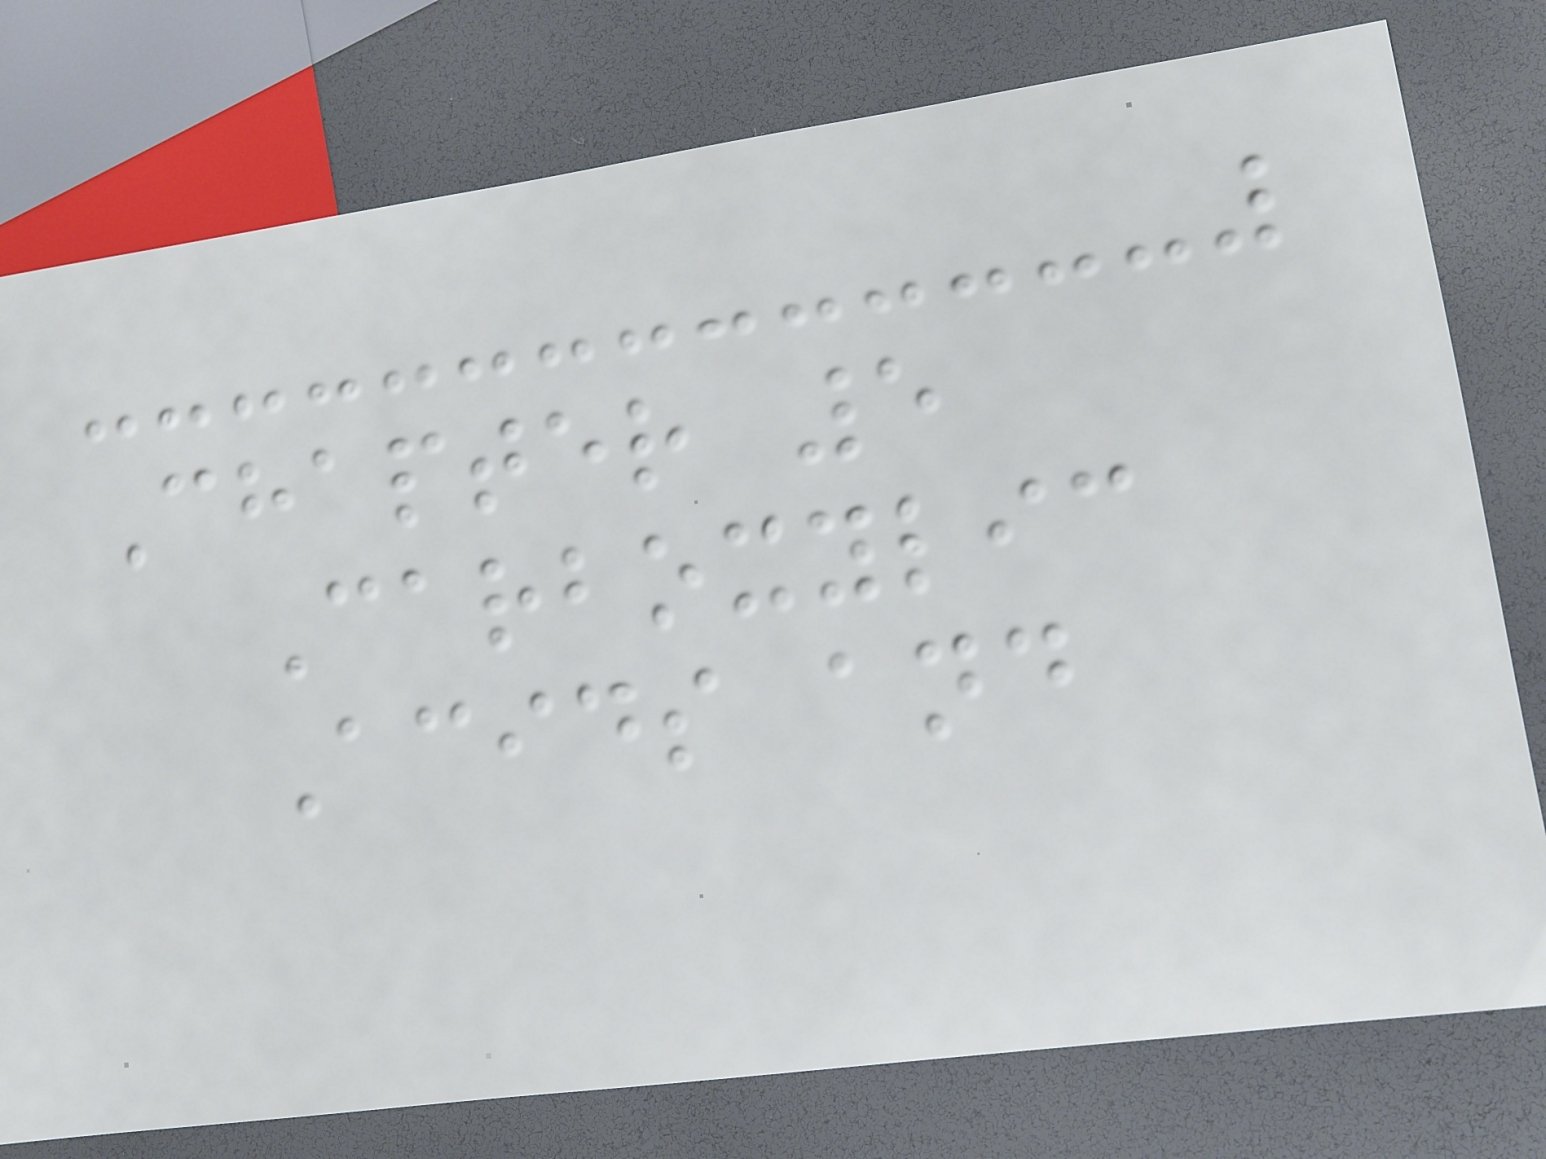Chapter 5
Carboxylic
Acids and
